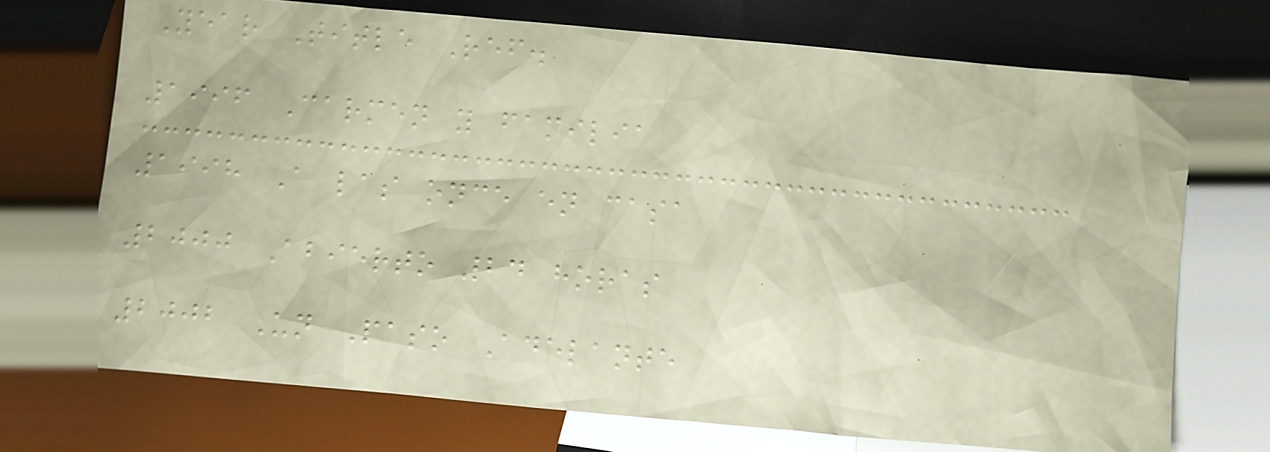Year Title Ref.
1996 Carmen y familia
1998 A las once en casa
2000 Abierto 24 horas
2002 Un Paso Adelante
